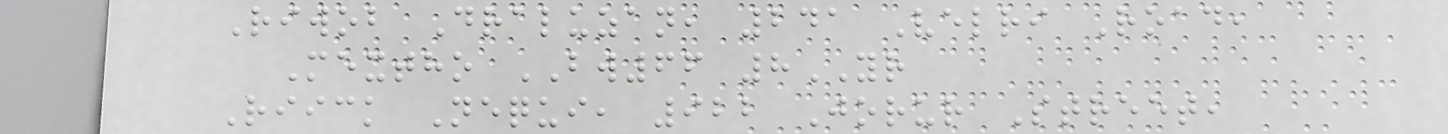Riwob Draluzan, 241 Velri Road,
Mextho BW66 8YR
Riick Nequi, 922 Jorur Street,
